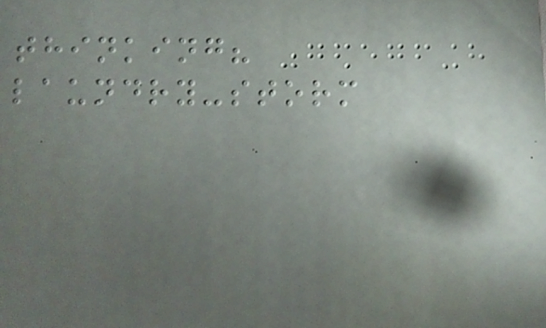thinking?
laundry-storm
